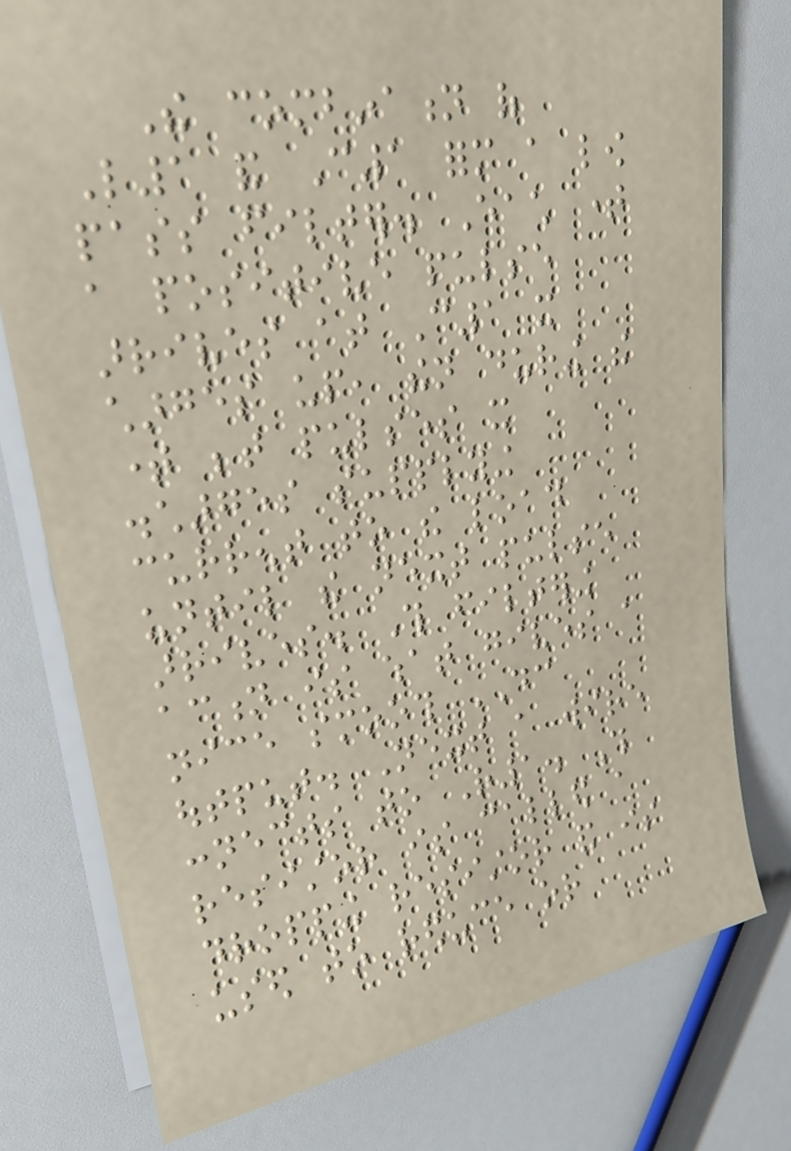The combination of
L1 and C1 form a low
pass filter. Each time
a positive pulse
arrives at C1 it
charges up, then during the
time between pulses it
discharges supplying
current to the load
until the next pulse
arrives. This filtering
action is what gives a
nice smooth DC
output. Next a wire
connects to R1. This
resistor is called a
dropping resistor and is
used to reduce or
